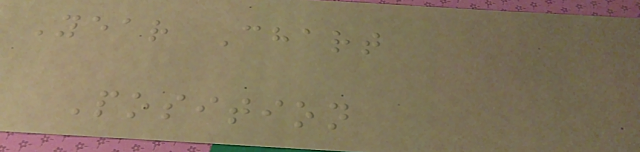Year Chart
Position
